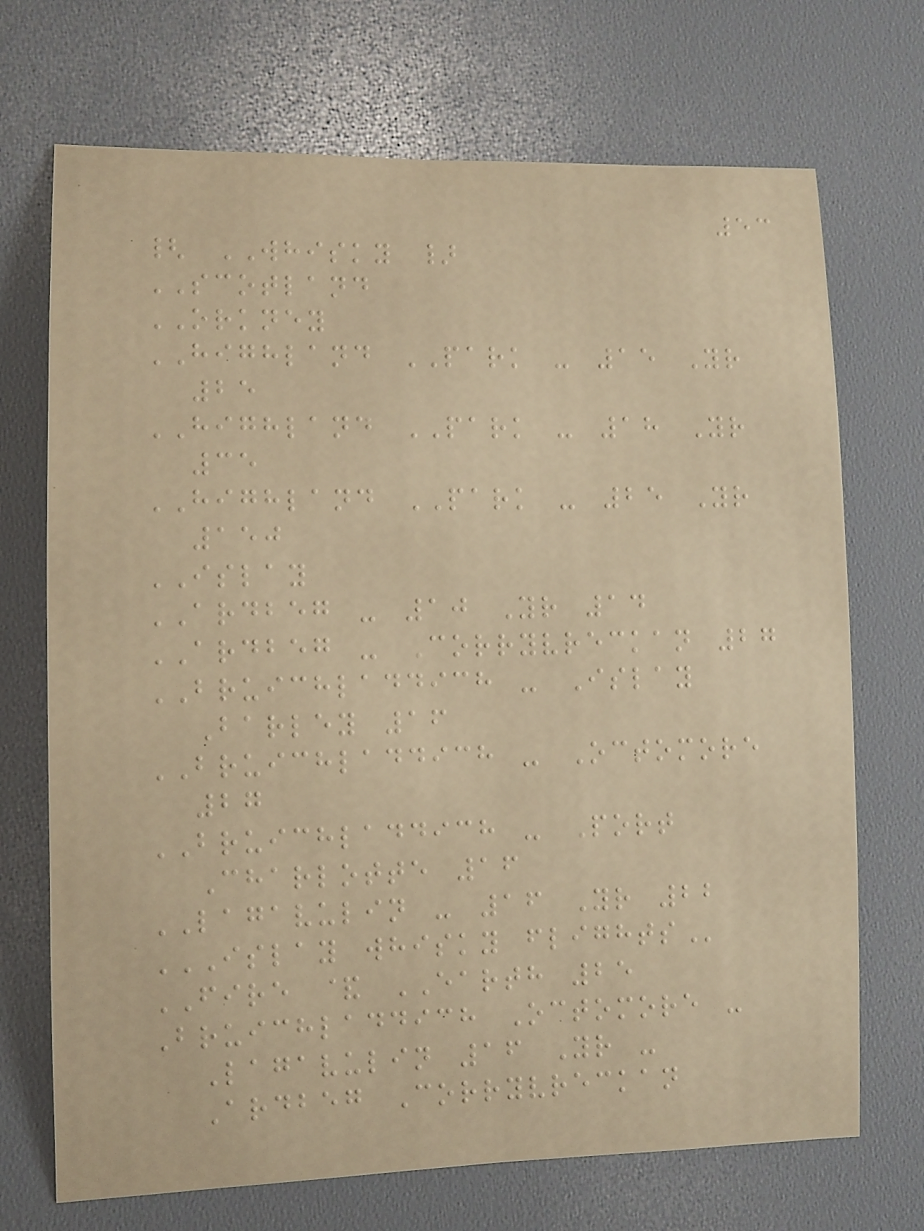53
{ WHISKY }
SCOTLAND
ORKNEY
HIGHLAND PARK - 15 Yr
25
HIGHLAND PARK - 18 Yr
35
HIGHLAND PARK - 25 Yr
150
ISLAY
ARDBEG - 10 Yr 14
ARDBEG - Corryvreckan 27
BRUICHLADDICH - Islay
Barley 16
BRUICHLADDICH - Octomore
27
BRUICHLADDICH - Port
Charlotte 16
LAGAVULIN - 16 Yr 22
ISLAY WHISKY FLIGHTS
FIRE & EARTH 25
Bruichladdich Octomore -
Lagavulin 16 Yr -
Ardbeg Corryvreckan
